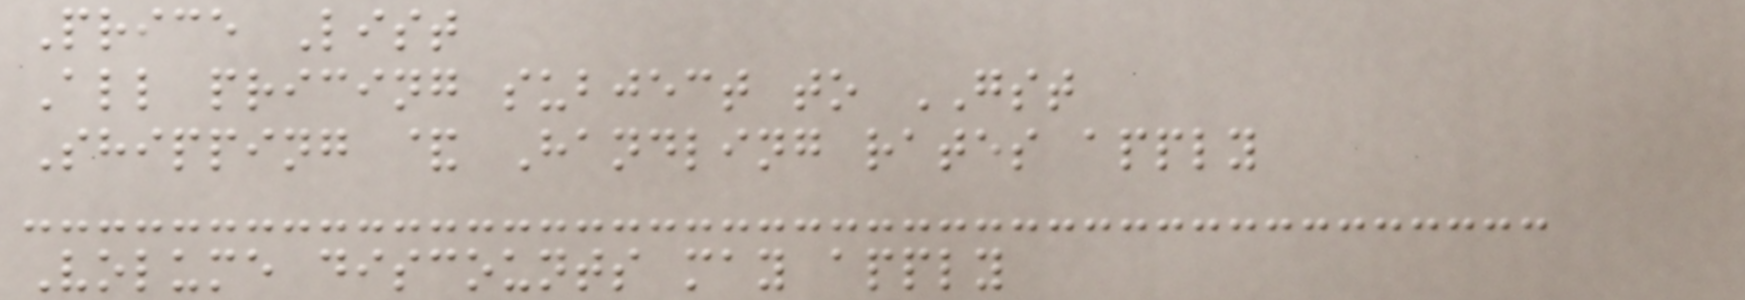Price List
All pricing subject to GST
Shipping & Handling rates apply
Volume discounts may apply
